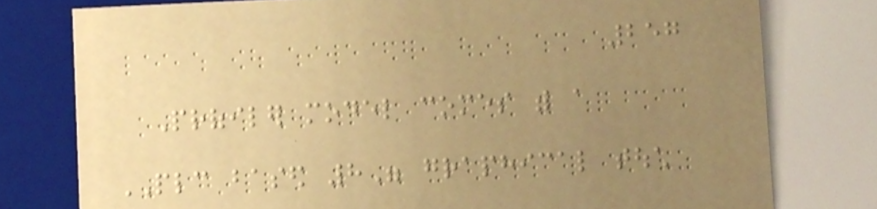257
Profiler model comes with a
PLC based 8" graphical touch
